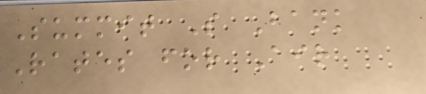Summit S Bank
Rates for Air
